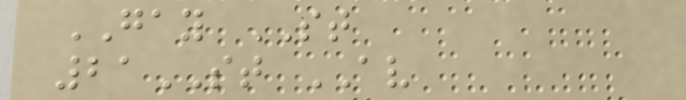GAY ST
21ST AV
